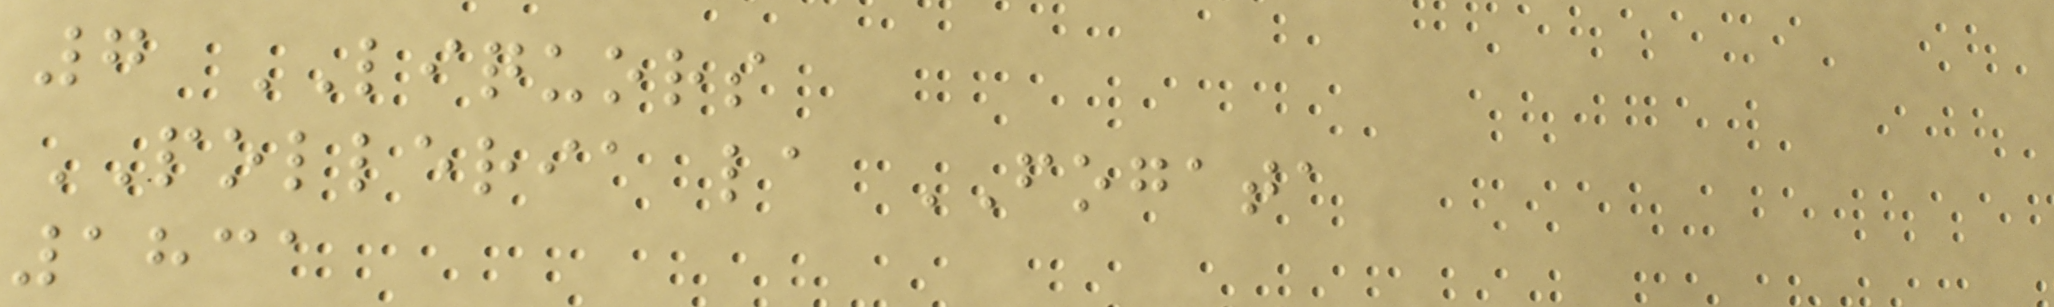7 LIQUORS
POLLERIA la FOGATA
1831
